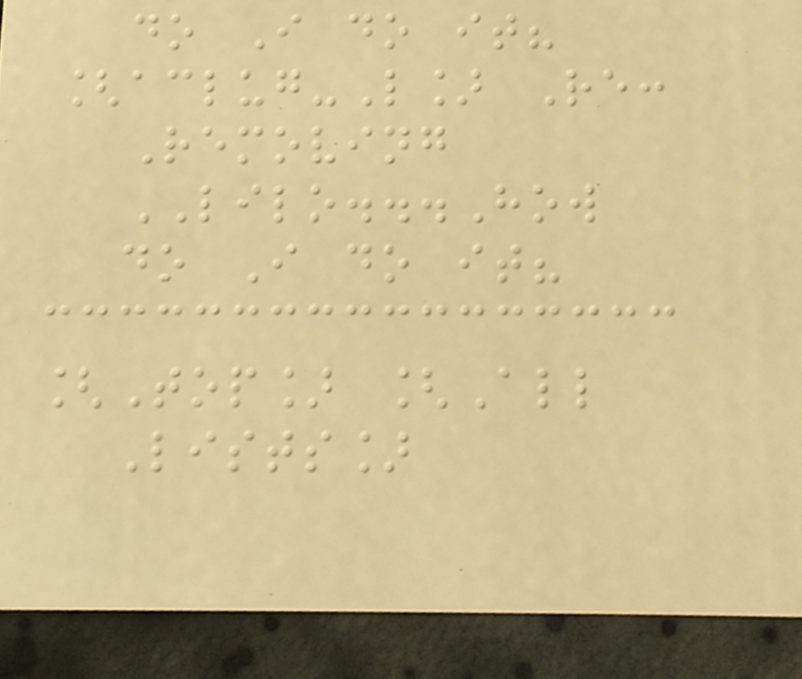do I do it?
[aclug-L] Re:
Removing
LILO...How
do I do it?
[Top] [All
Lists]
